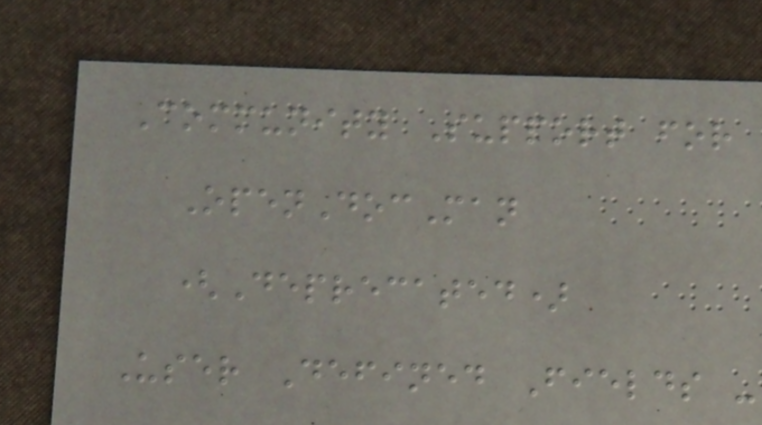Community Support for
OpenDocMan
(Deprecated)
User Defined Fields -
